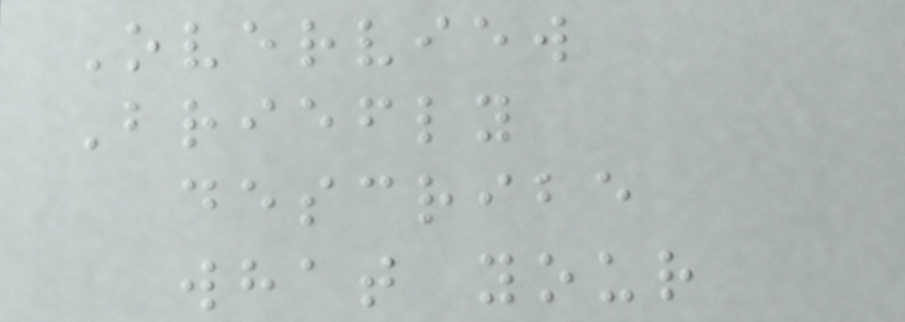Overview
Briefly
describe
what your
